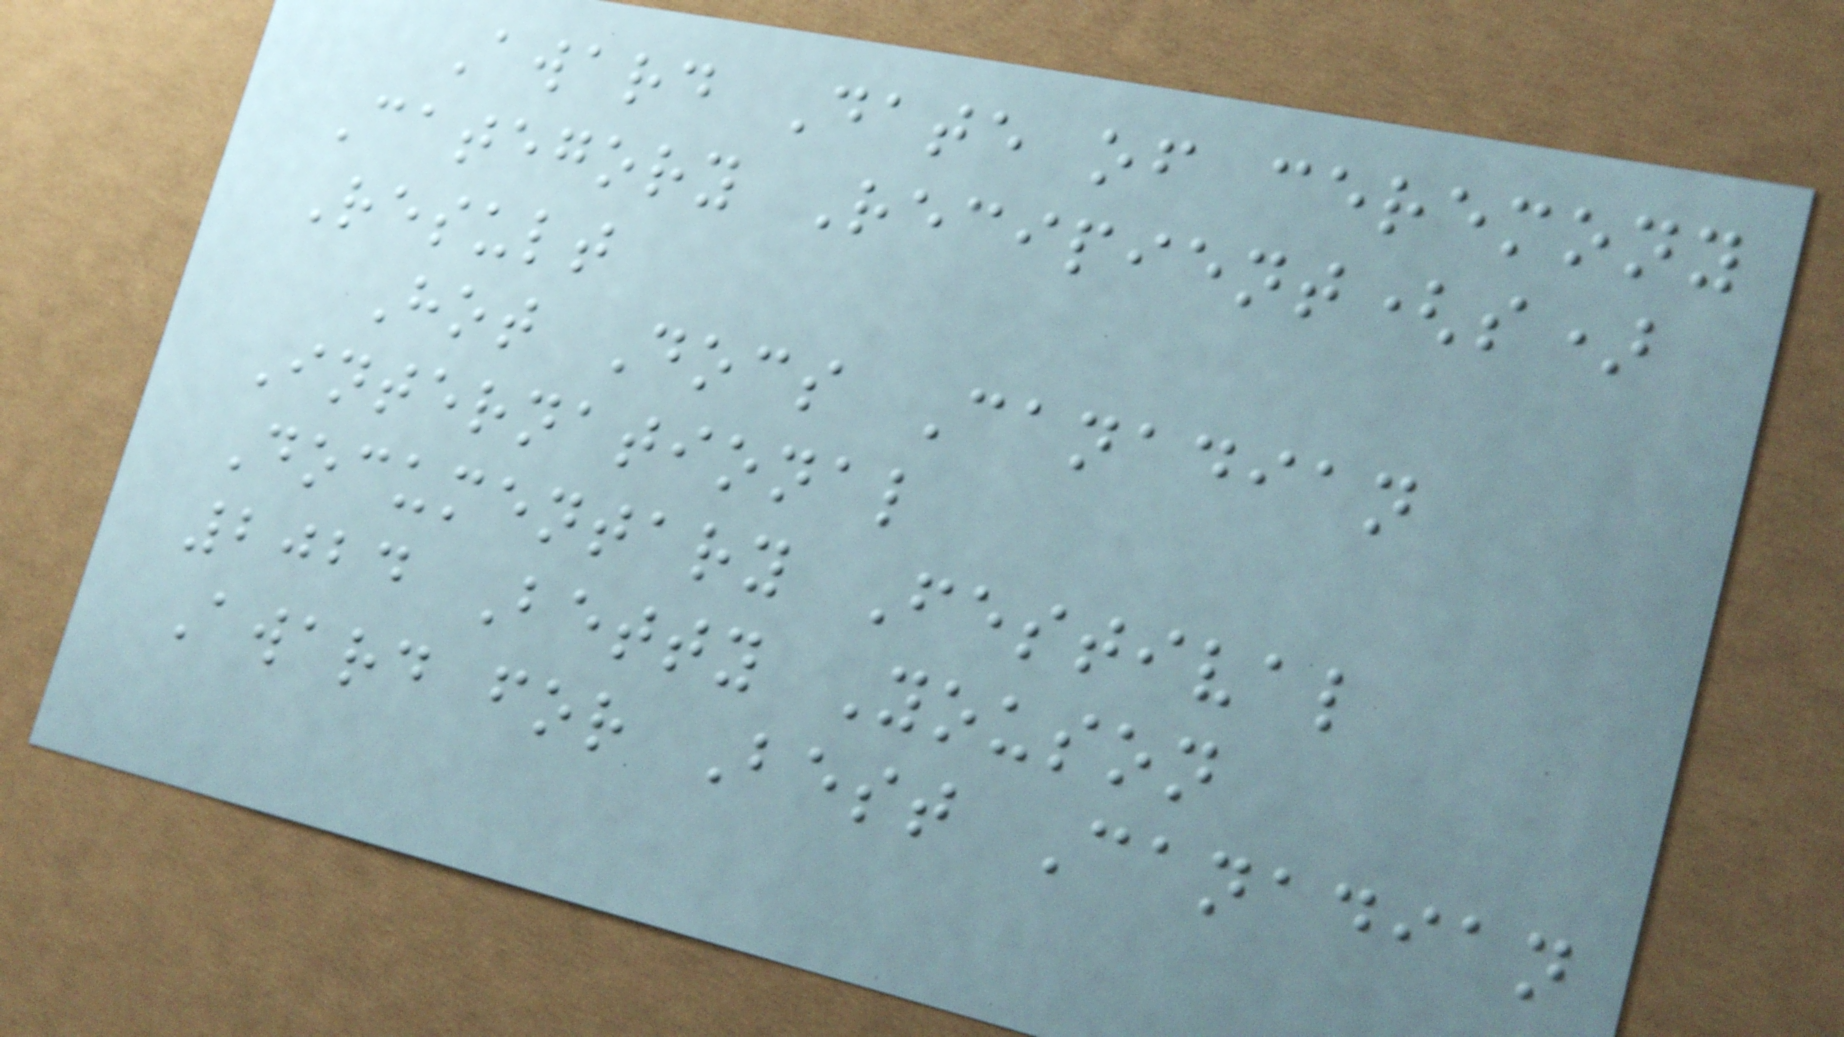Award Date of ceremony
Category Recipient(s)
Result
Hot Docs Canadian
International
Documentary Festival
2024 Betty Youson
Award for Best Canadian
